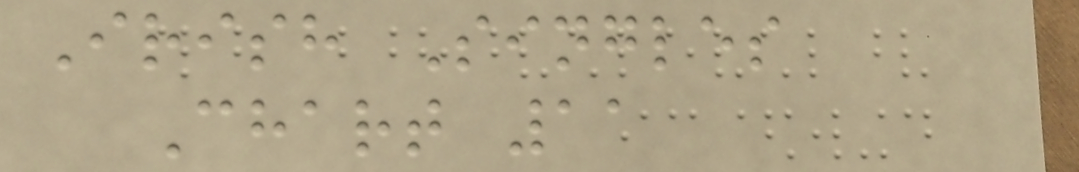Irish Singles
Chart 11
